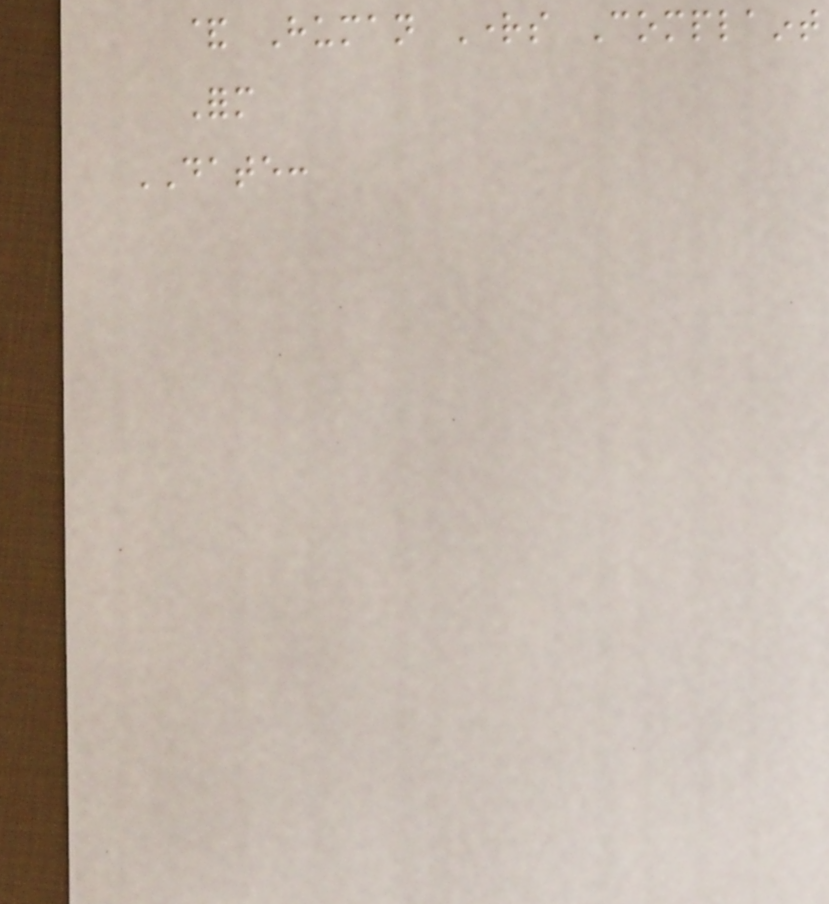& Human Rights Complaint
Form
DATE:
